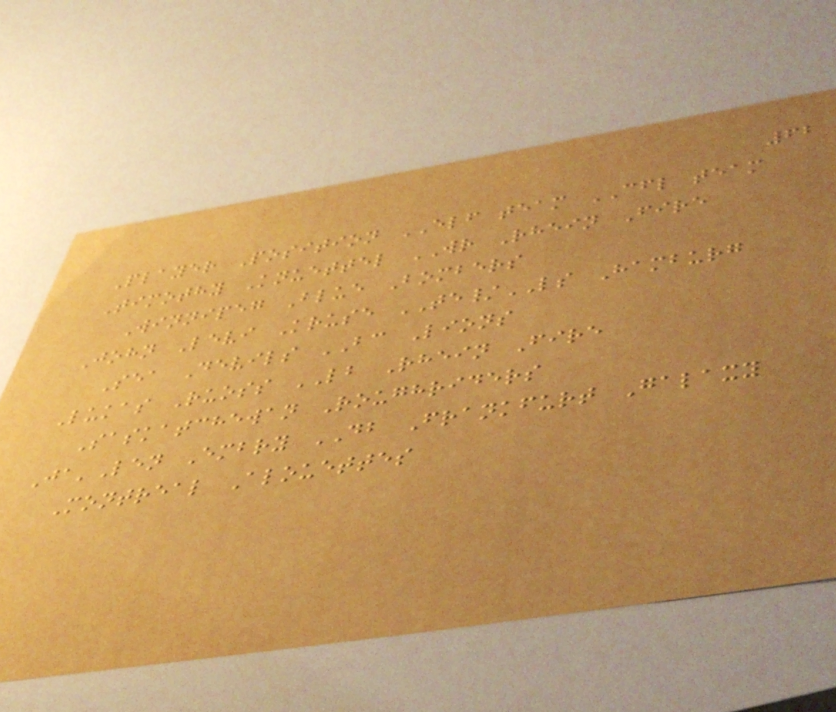62
Player Position ELF team CFL team
Timothy Knuettel WR Rhein Fire
Winnipeg Blue Bombers
John Levi Kruse TE/LS Hamburg
Sea Devils BC Lions
Lukas Ruoss LB Rhein Fire
Saskatchewan Roughriders
Ja'Len Embry DB Frankfurt Galaxy
Montreal Alouettes
